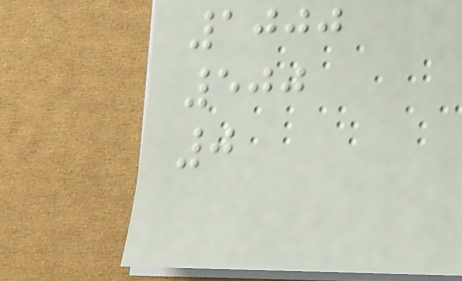1000
500
0
